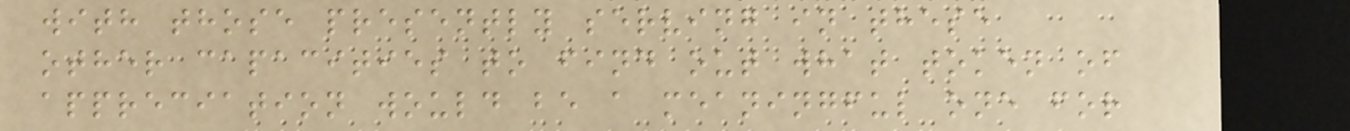with those presently serving in these
other capacities to find out what token of
appreciation would be a meaningful one for
